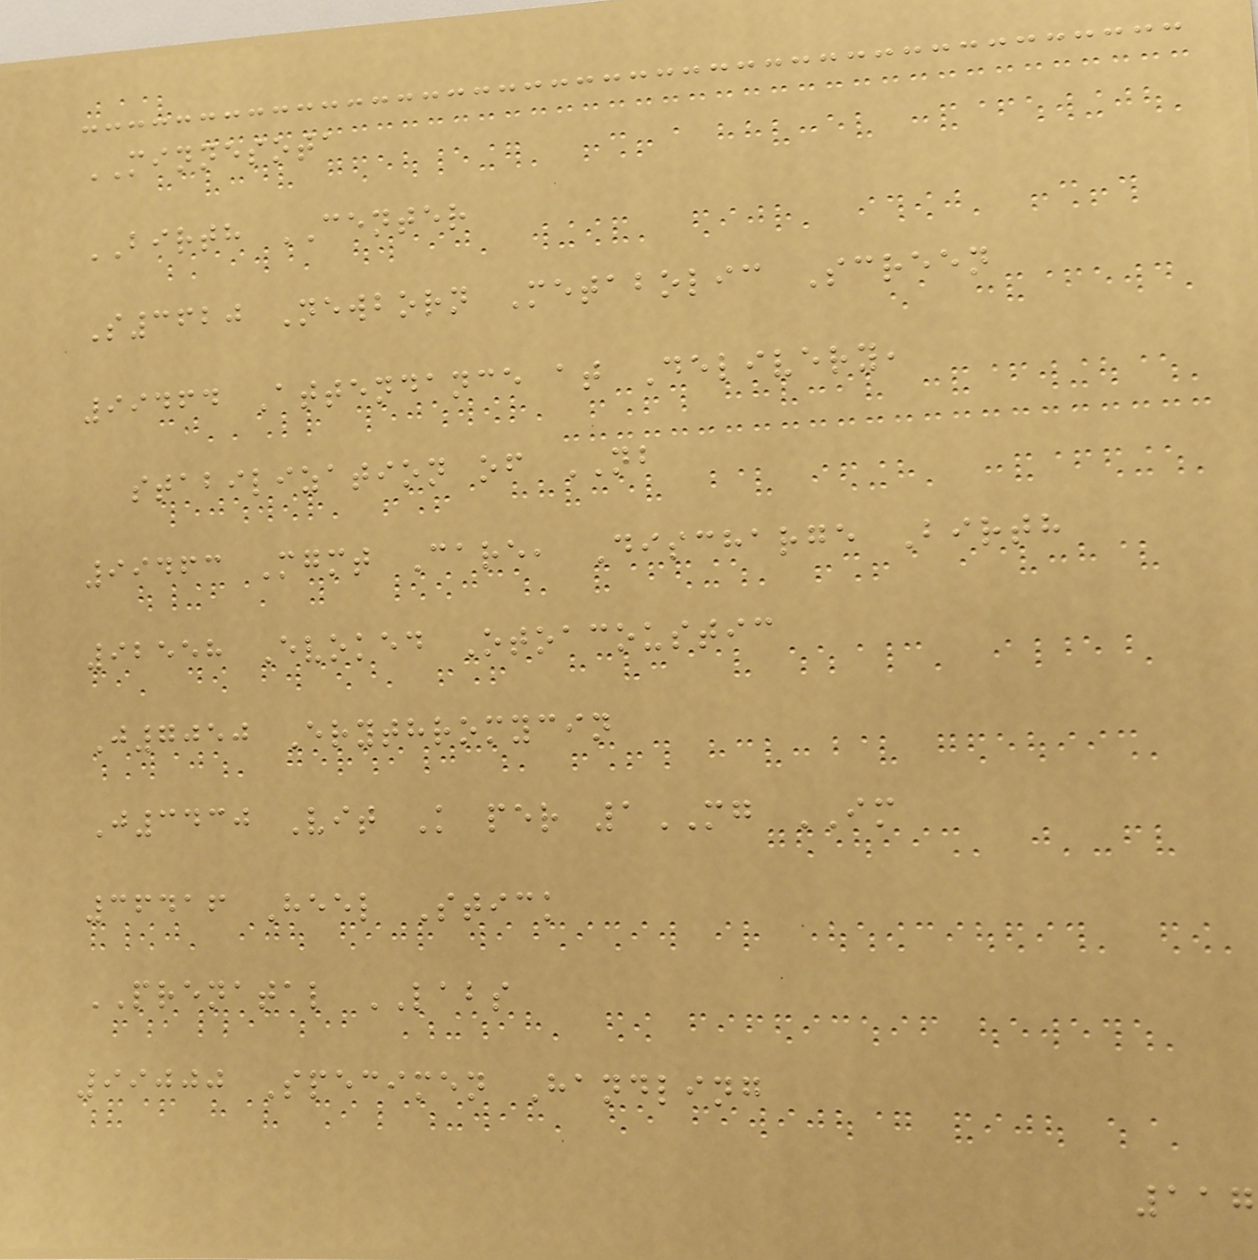MINNESOTA
BIRTH CENTER
S3620 Newborn Metabolic Screen
99464 Attendance at Delivery,
stabilization of NB
99463 Mgmt Care, Discharge Birth
92558 Evoked Otoacoustic
J7050 Erythromycin
J3430 Vit K per 1MG IM
36416 Heel Stick
PRENATAL LABS
99000 Specimen Handling
117
